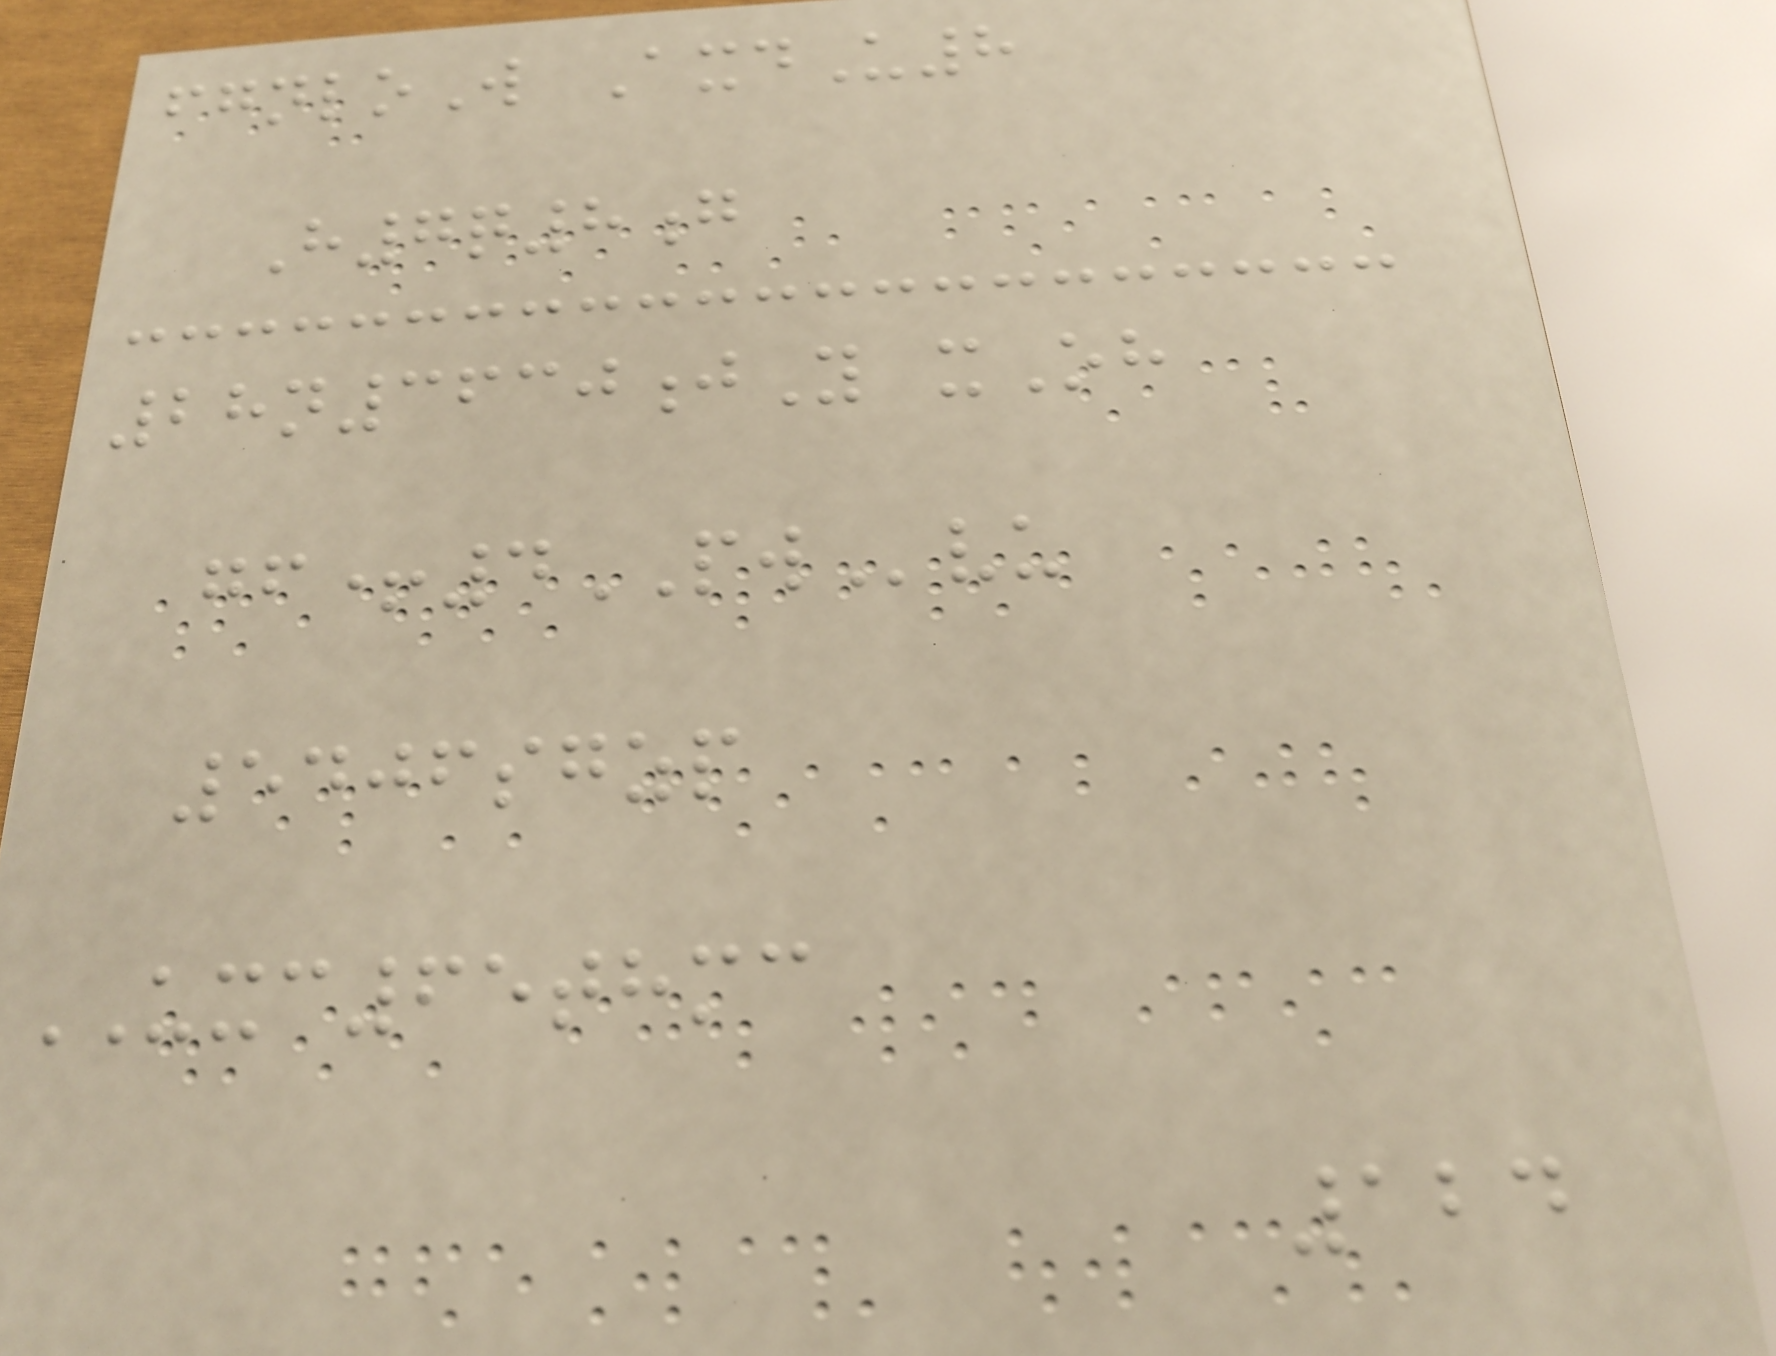fgnloW AxdU8
H7q8g
28n3630jY xOh
gf+4PWvu
5406sgzp
UXC65thmc
124
